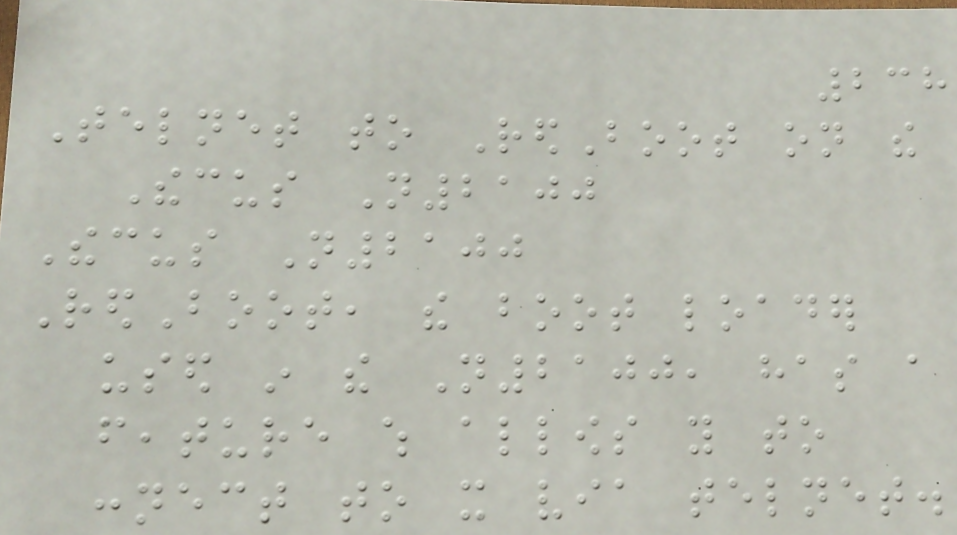238
Telnet to RedBoot on the
Thecus N2100
Thecus N2100
RedBoot, the boot loader
used in the N2100, has a
feature which allows you to
connect to it via telnet.
